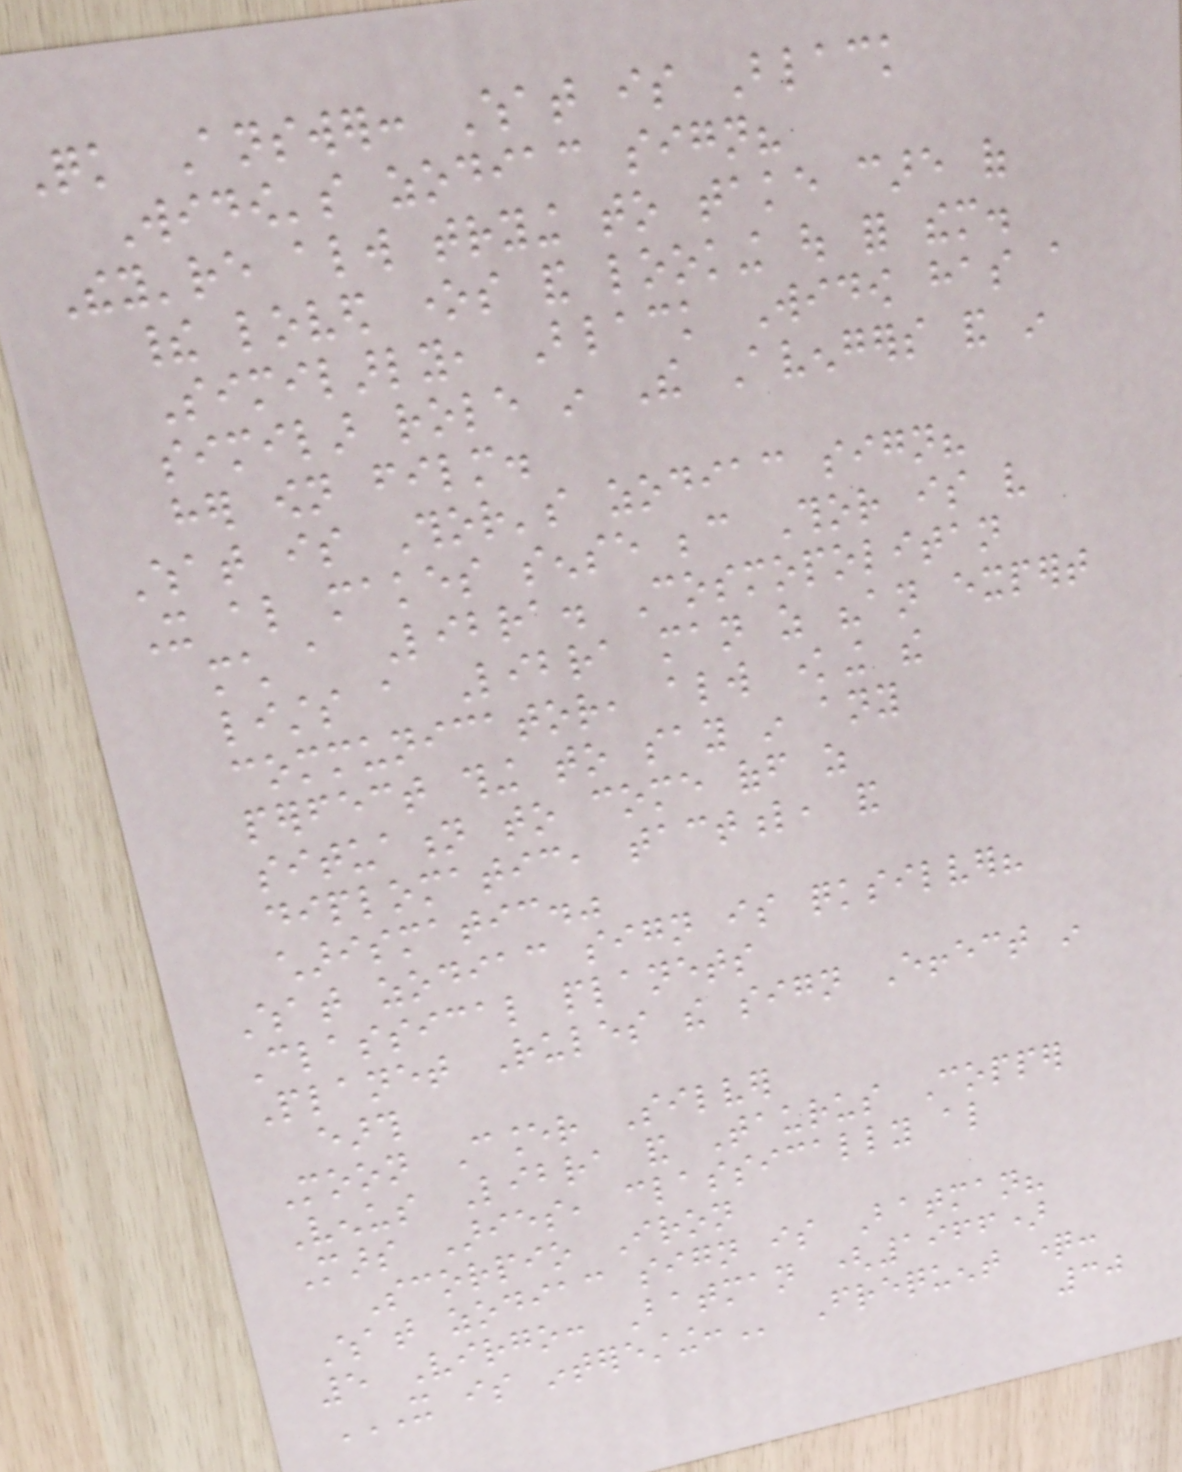Quick Answer: What is Black
Widow's zodiac sign?
They're always trying to take care of
their loved ones and looking out for them.
Similarly, Black Widow has a
similar role in The Avengers and in
her own film.
What is Thor's zodiac sign?
It also makes sense because Thor is very
much a Libra. Cosmopolitan
lists a Libra man as "an expert
communicator, always knowing the
perfect thing to say in any
situation to come off as
diplomatic, tactful, and
charismatic."
What zodiac sign is quicksilver?
Classical planets
Planet Rules the sign Effect in
earth
Moon Cancer Silver
Venus Libra and Taurus Copper
Mars Aries, classically also
Scorpio Iron
What zodiac sign is Batman?
5 Virgo: Batman (1966)
IT IS INTERESTING: Frequent question:
30
